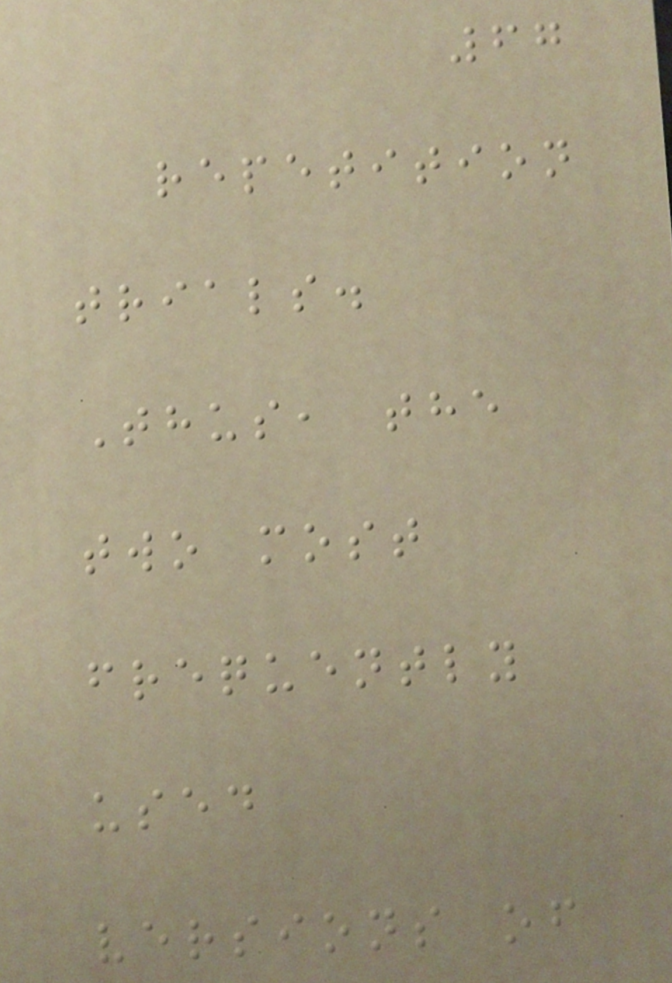67
repetition
trials.
Thus, the
two most
frequently
used
versions of
